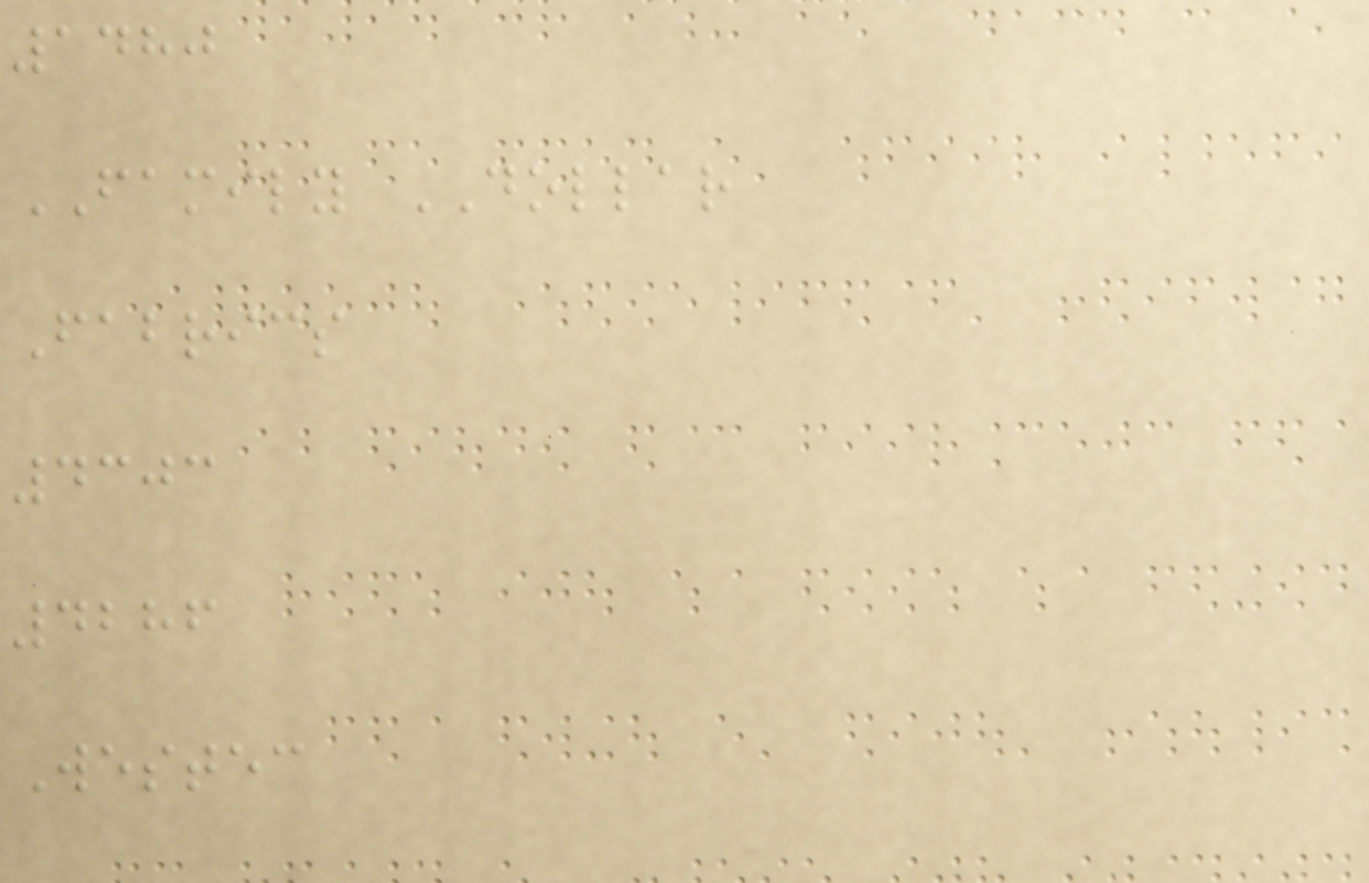1480
FAMILY DOLLAR
Fabrics
4303
4286
Westec
